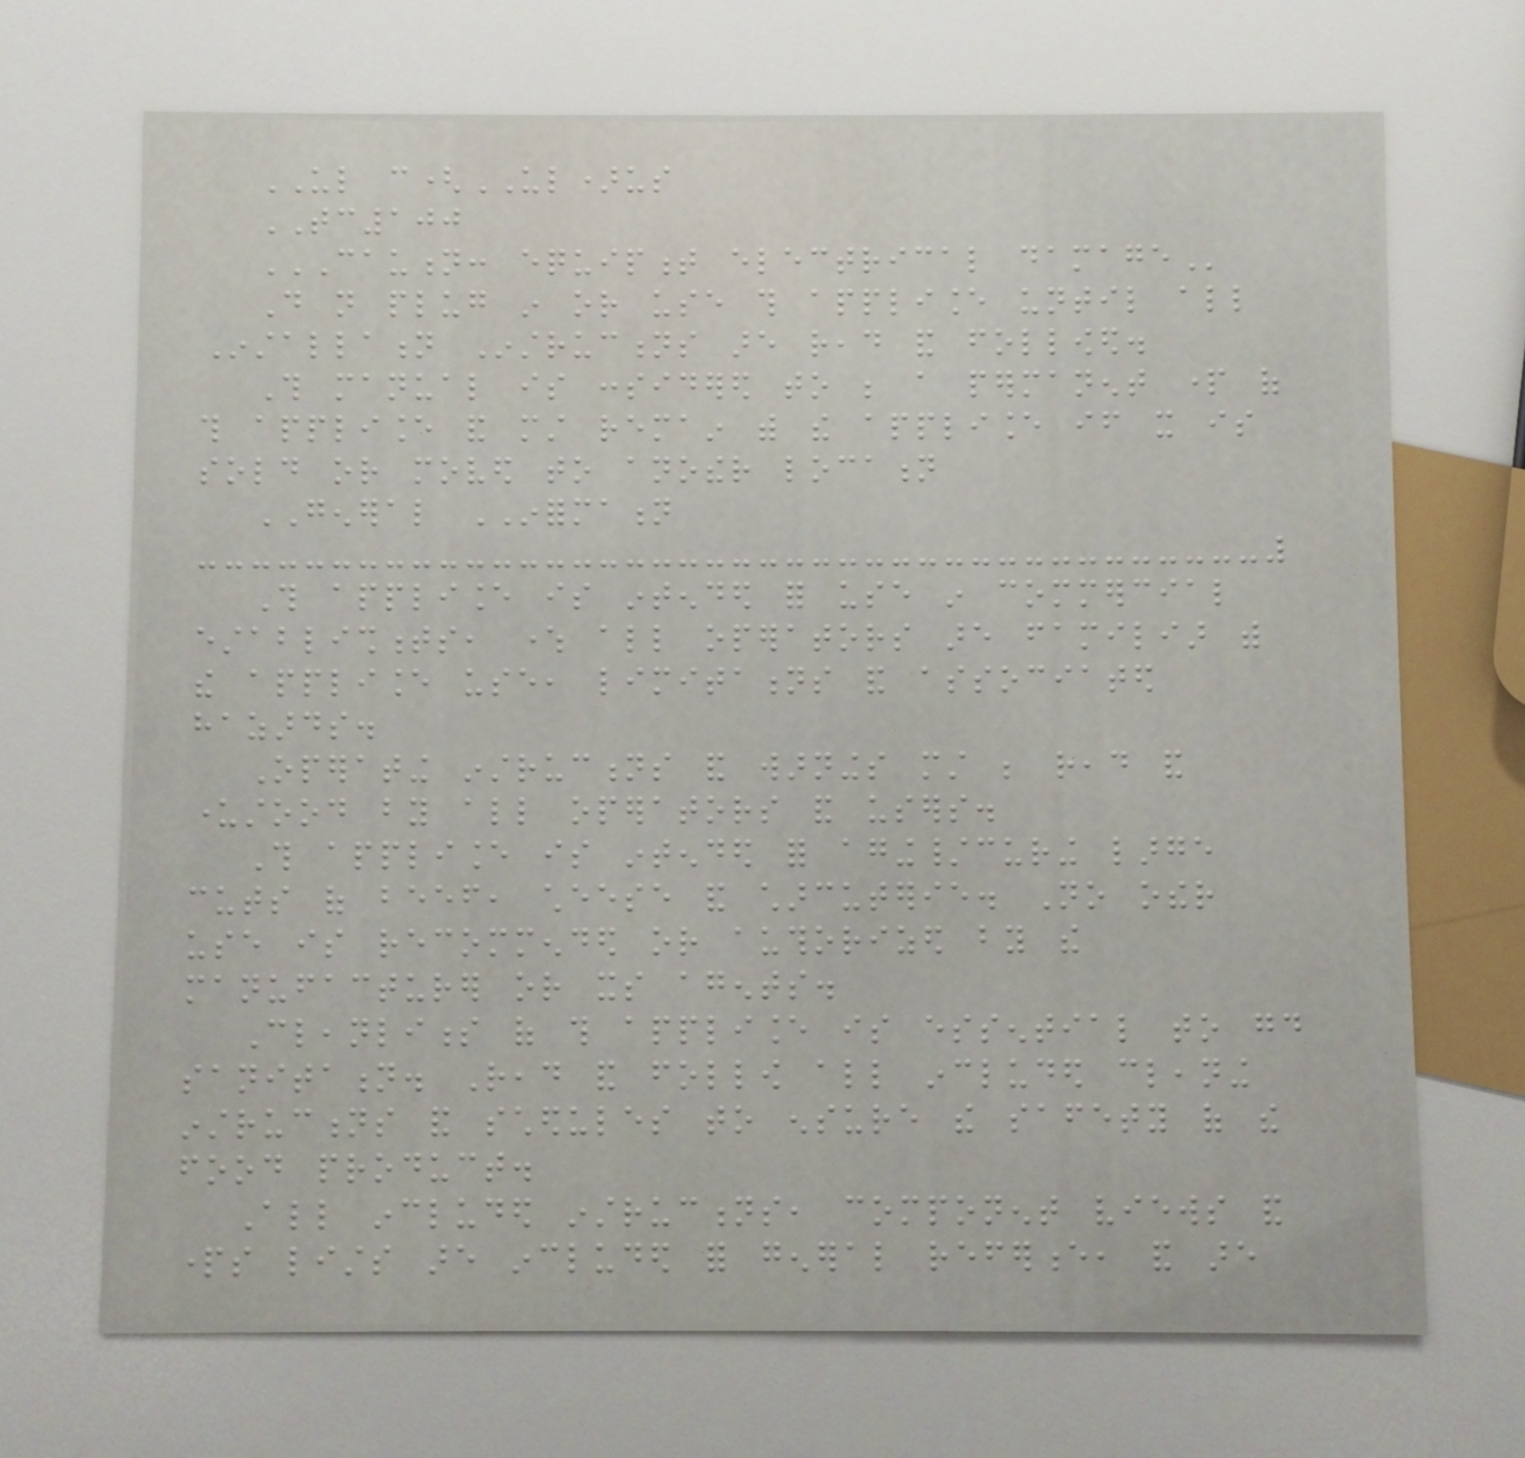UL c(UL)us
TC100
CAUTION: EQUIPMENT ELECTRICAL DAMAGE
Do not plug in or use this appliance until all
Installation Instructions are read and followed.
This manual is considered to be a permanent part of
this appliance and must remain with the appliance if it is
sold or moved to another location
GENERAL INFORMATION
This appliance is intended for use in commercial
establishments, where all operators are familiar with
the appliance use, limitations and associated
hazards.
Operating instructions and warnings must be read and
understood by all operators and users.
This appliance is intended for aging/curing large
cuts of beef, cheese and charcuterie. No other
use is recommended or authorized by the
manufacturer or its agents.
Cleanliness of this appliance is essential to good
sanitation. Read and follow all included cleaning
instructions and schedules to ensure the safety of the
food product.
All included instructions, component views and
parts lists are included for general reference, and are
